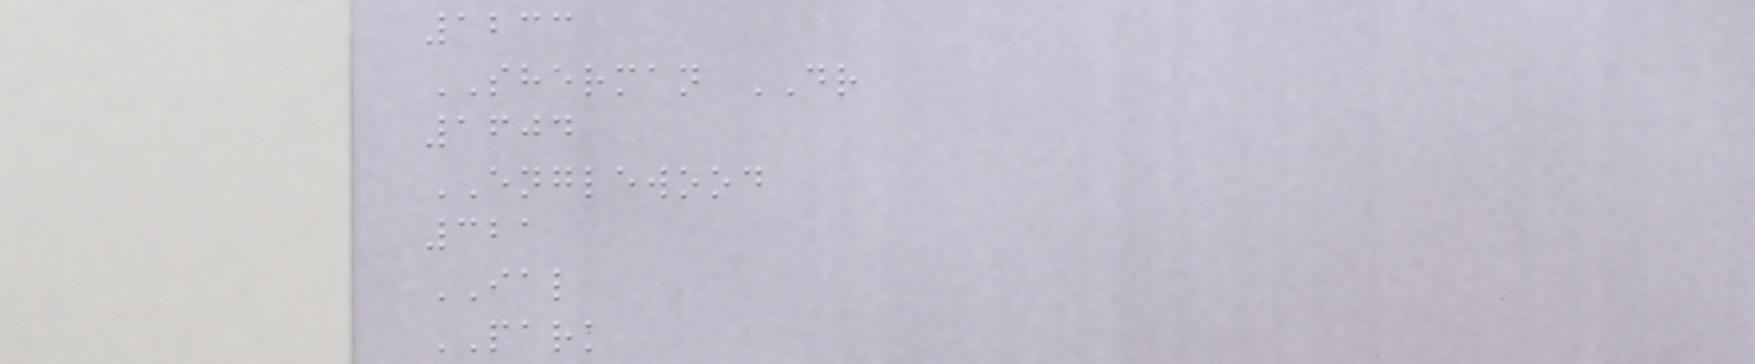1233
SHERMAN DR
1604
ENGLEWOOD
321
IAL
PARK
